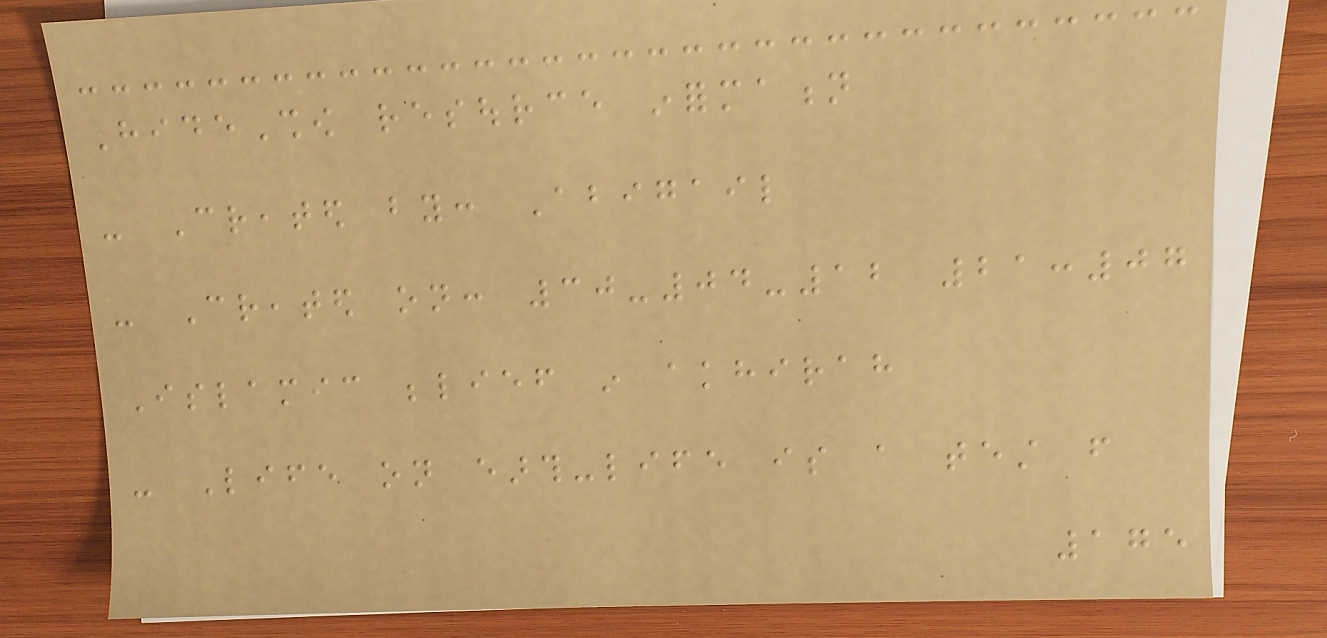HideShow resource information
- Created by: Abigail
- Created on: 30-04-12 21:07
Islamic belief in akhirah
- Life on earth-life is a test from
175
